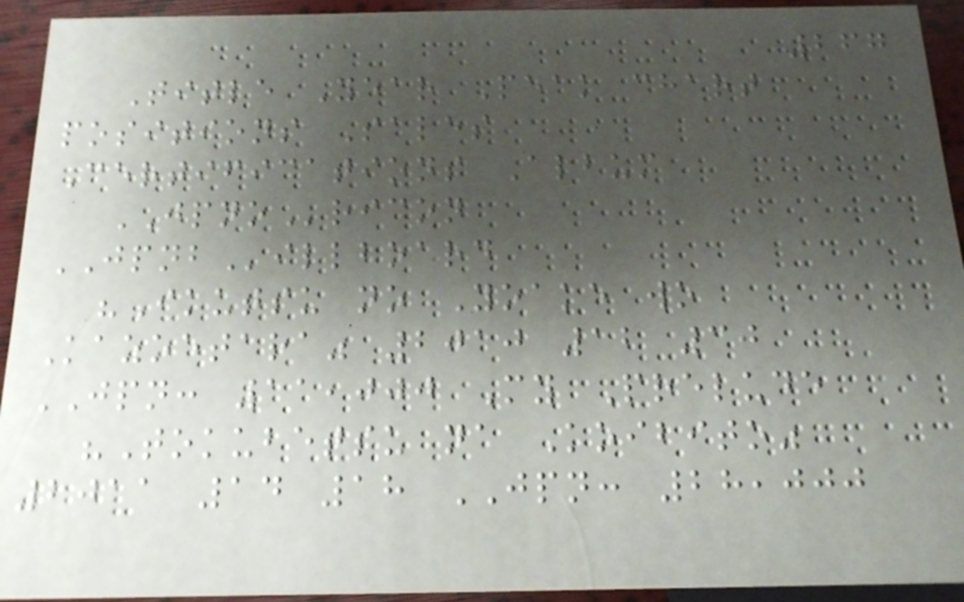267
Title Year Peak chart
positions Sales
Certifications Album
JPNOricon
JPNBillboard
"Ikutsu no Yoake wo
Kazoetara" 2010 12 30
JPN: 11,000 My Prelude
"Tokubetsu na Koibito"
2011 14 18 JPN: 28,000
